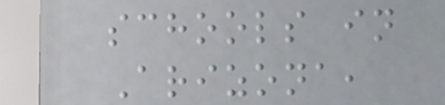schools in
Arizona,
